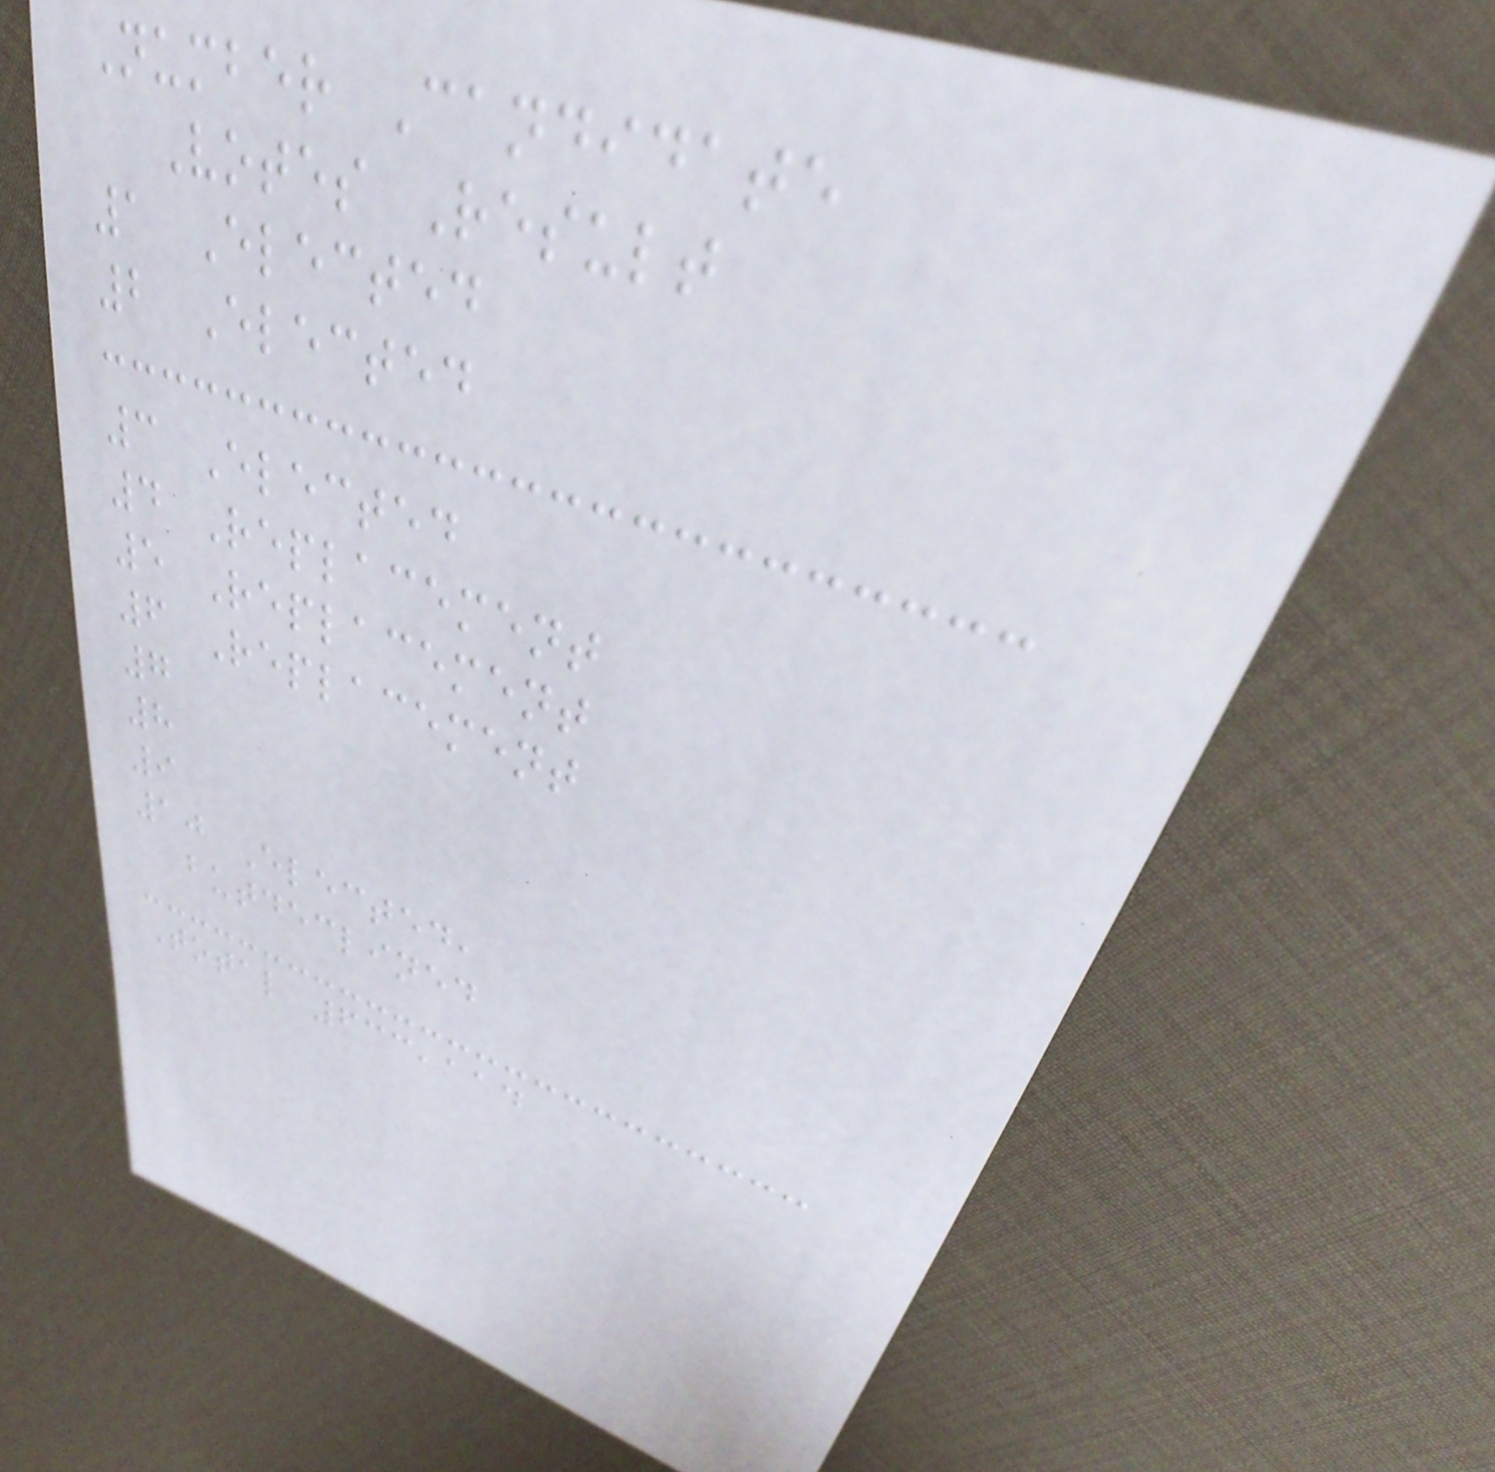Number Candidate
Votes Result
1 Elected
2 Elected
3 Elected
4 Replacement
5 Replacement
6 Replacement
7
8
9
10 Elected,
butdeclined
Total 633,114
